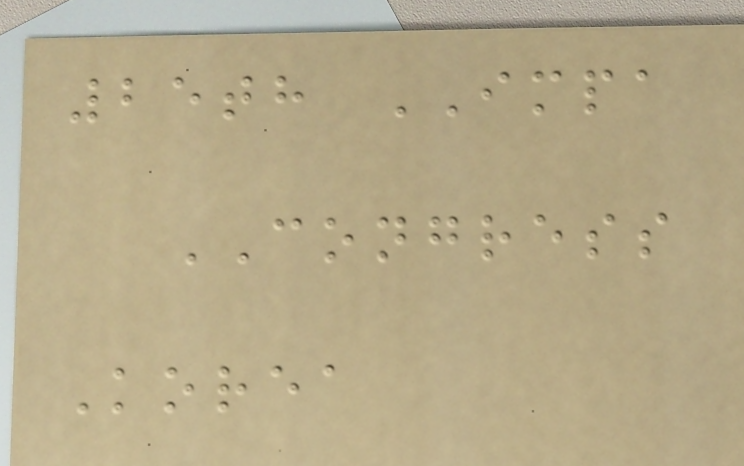25th IMPA
CONGRESS
Korea
